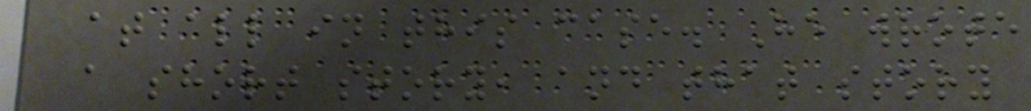at all in this case. He wrote
a short story, and that story
